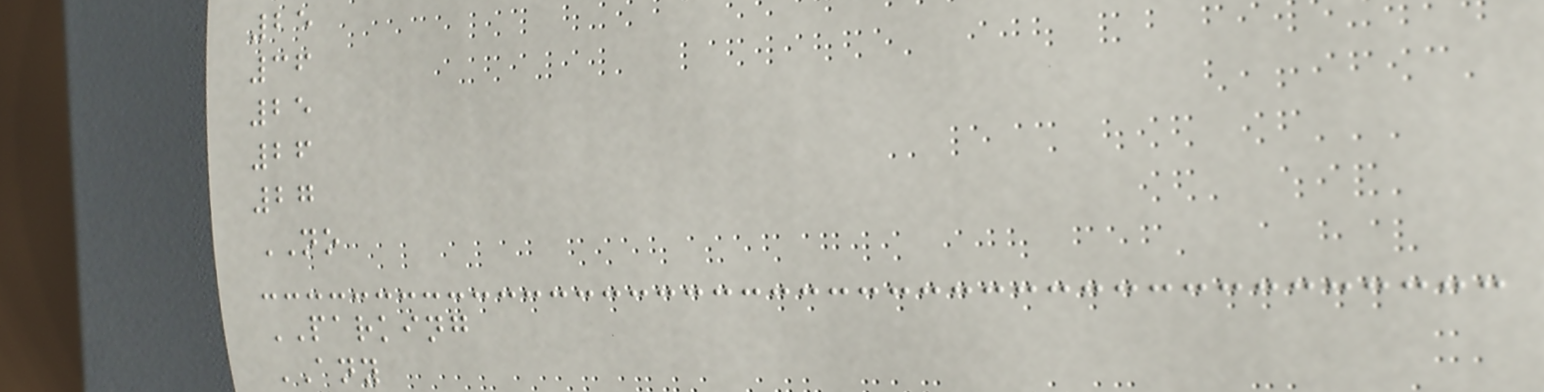25
36
25
26
27
NO
PARKING
ANY
